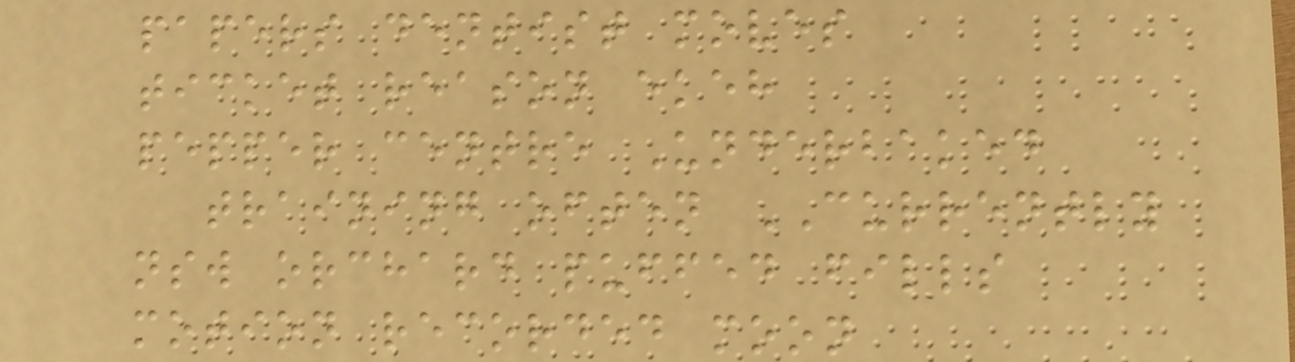papers dentist moves
ticket reason ekeh
pepper centre Underbaked
training often CURRENTLY
nsw orchard puffed fills
motion recorded moon
